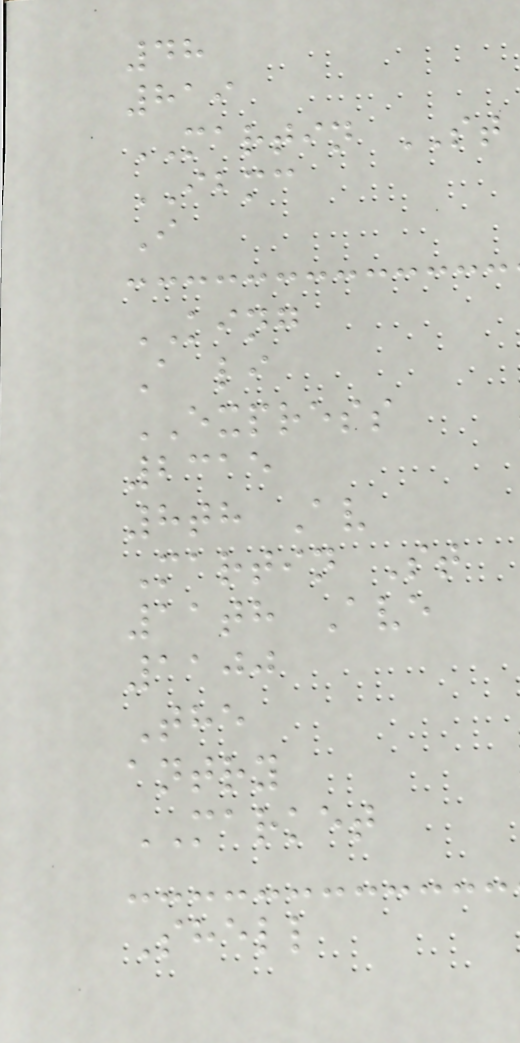48
819
MARTIN ST
IBMC
I
KING
A li
EXPRESS
2315
8th Av
Martin St
11th Ave
1100
The
antry
MARKET
Shell
